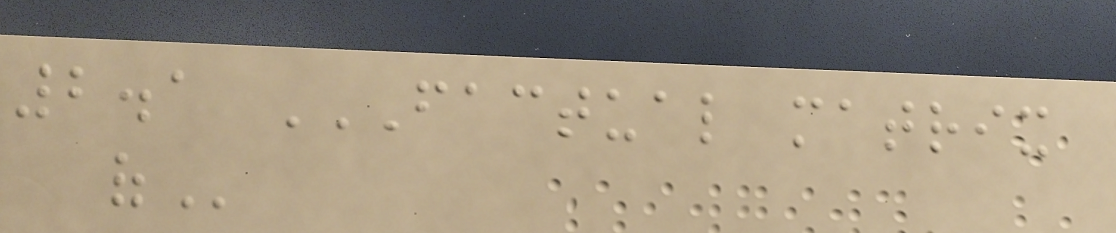2.1 FACTUAL MATRIX
OF
